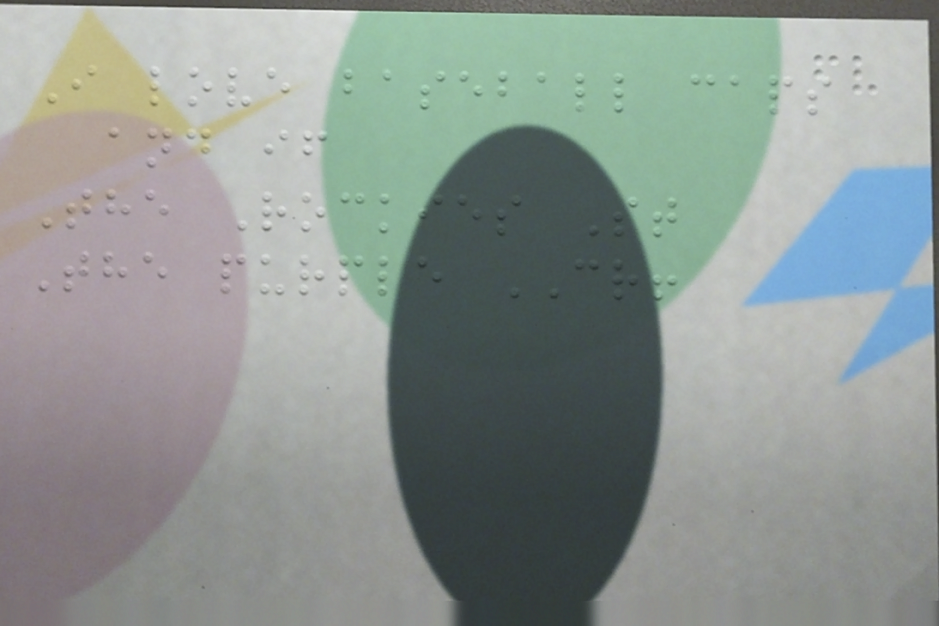I love baseball caps
and if
The Rockies St
The purple CR!
